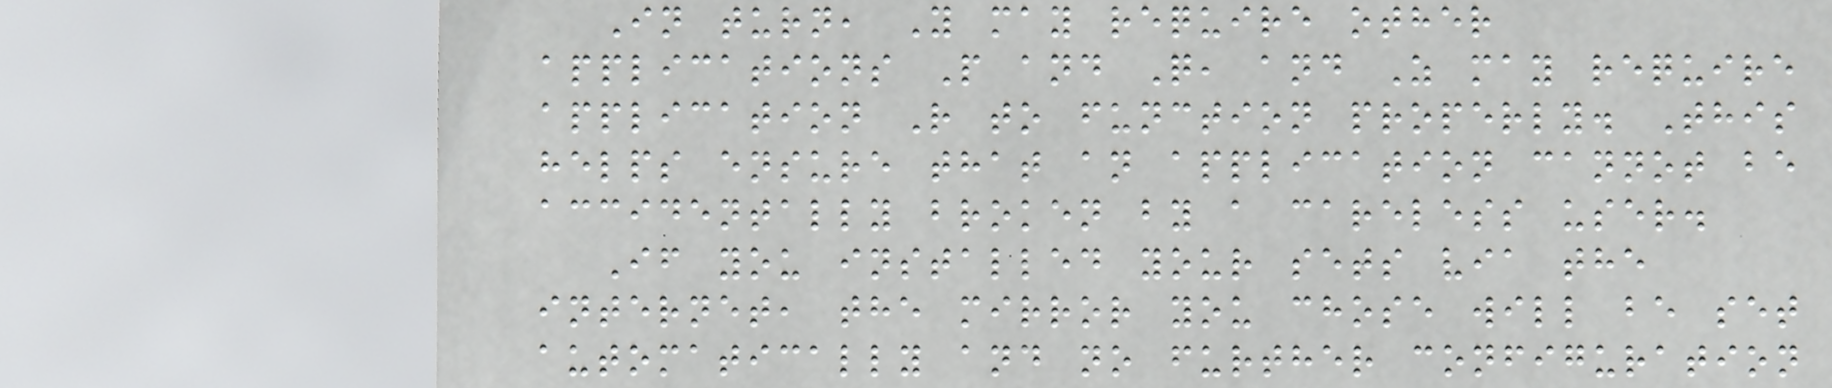In turn, Y may require other
applications P and Q, and Z may require
application R to function properly. This
helps ensure that an application cannot be
accidentally broken by a careless user.
If you installed your sets via the
internet, the mirror you chose will be set
automatically and no further configuration
